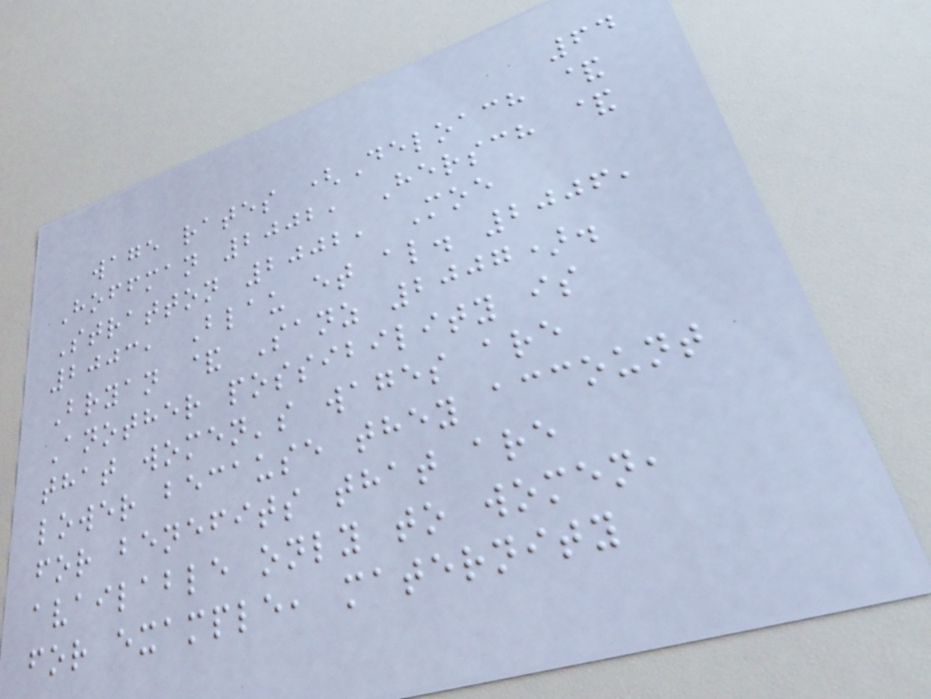64
wage rates (Deloach &
Hoffman 2002, Hersch &
Stratton 2002, Moe
2003, Blau et al. 2006,
Bryan & Sanz 2007).
Another possibility is
that women's wages are
lower because they account
for benefits that are
available only to women,
for example, maternity
